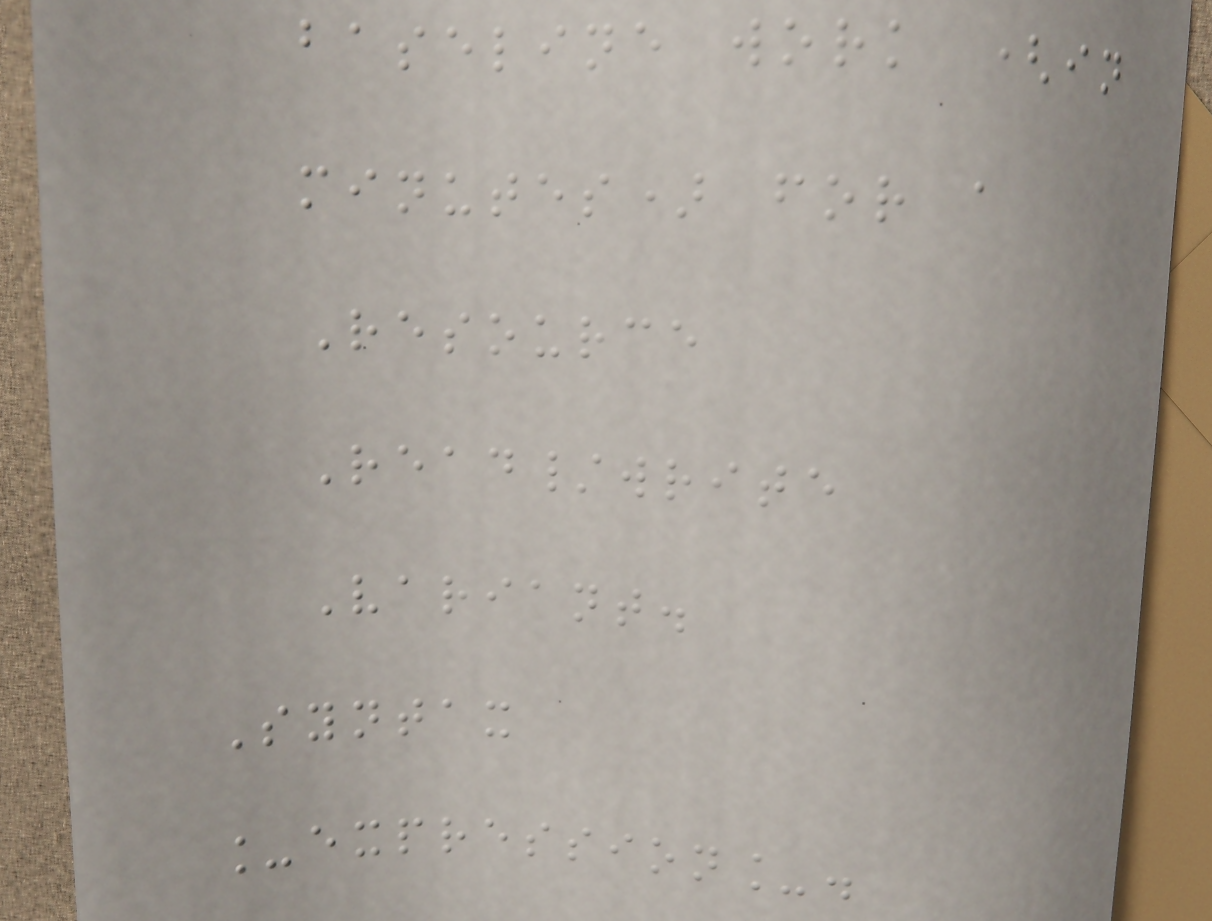baseline work (in
minutes) for a
Resource
Read/write
Variant.
Syntax
_expression_.
